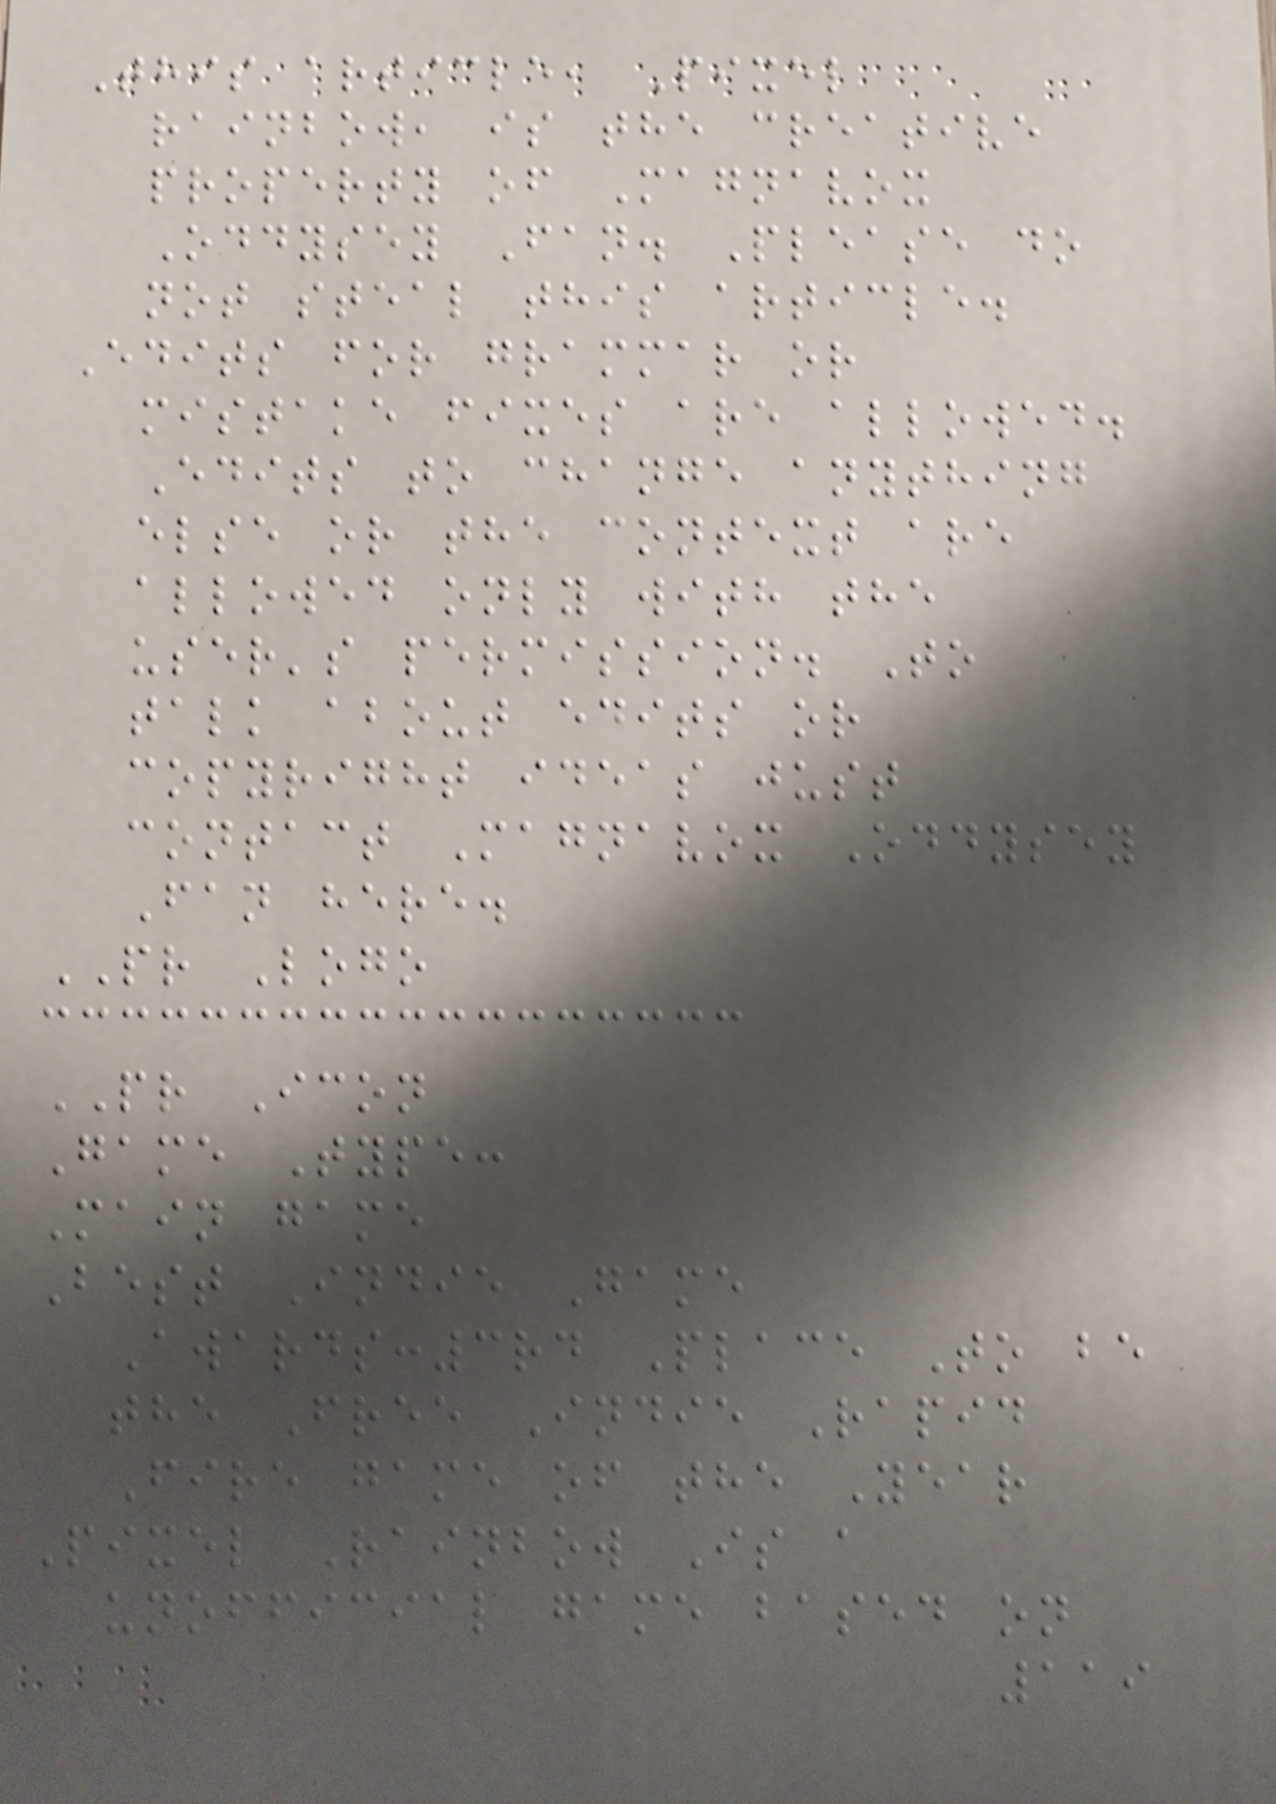This article, Pixel
rainbow, is the creative
property of Magnavox
Oddysey Fan. Please do
not steal this article.
Edits for grammar or
mistake fixes are allowed.
Edits to change anything
else or the context are
allowed only with the
user's permission. To
talk about edits or
copyright ideas just
contact Magnavox Oddysey
Fan here.
PR Logo
PR Icon
Game Type:
Main game
Best Indie Game
Awards:3rd Place To be
the Free Indie Rapid
Fire game of the Year
Pixel Rainbow Is a
unofficial game based on
119
